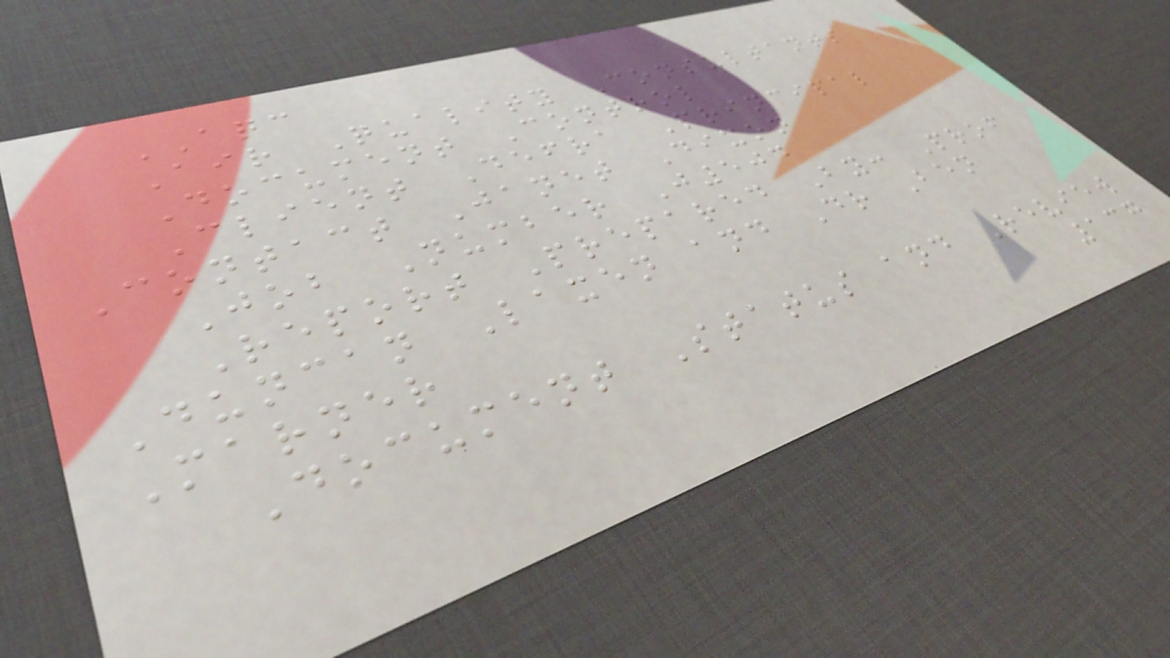AQC
Air Quality Consultants
Document Control
Client Defra Principal
Contact Janet Dixon
Job Number J504
Report Prepared By: Prof
Duncan Laxen and Dr Ben
Marner
Document Status and Review
137
